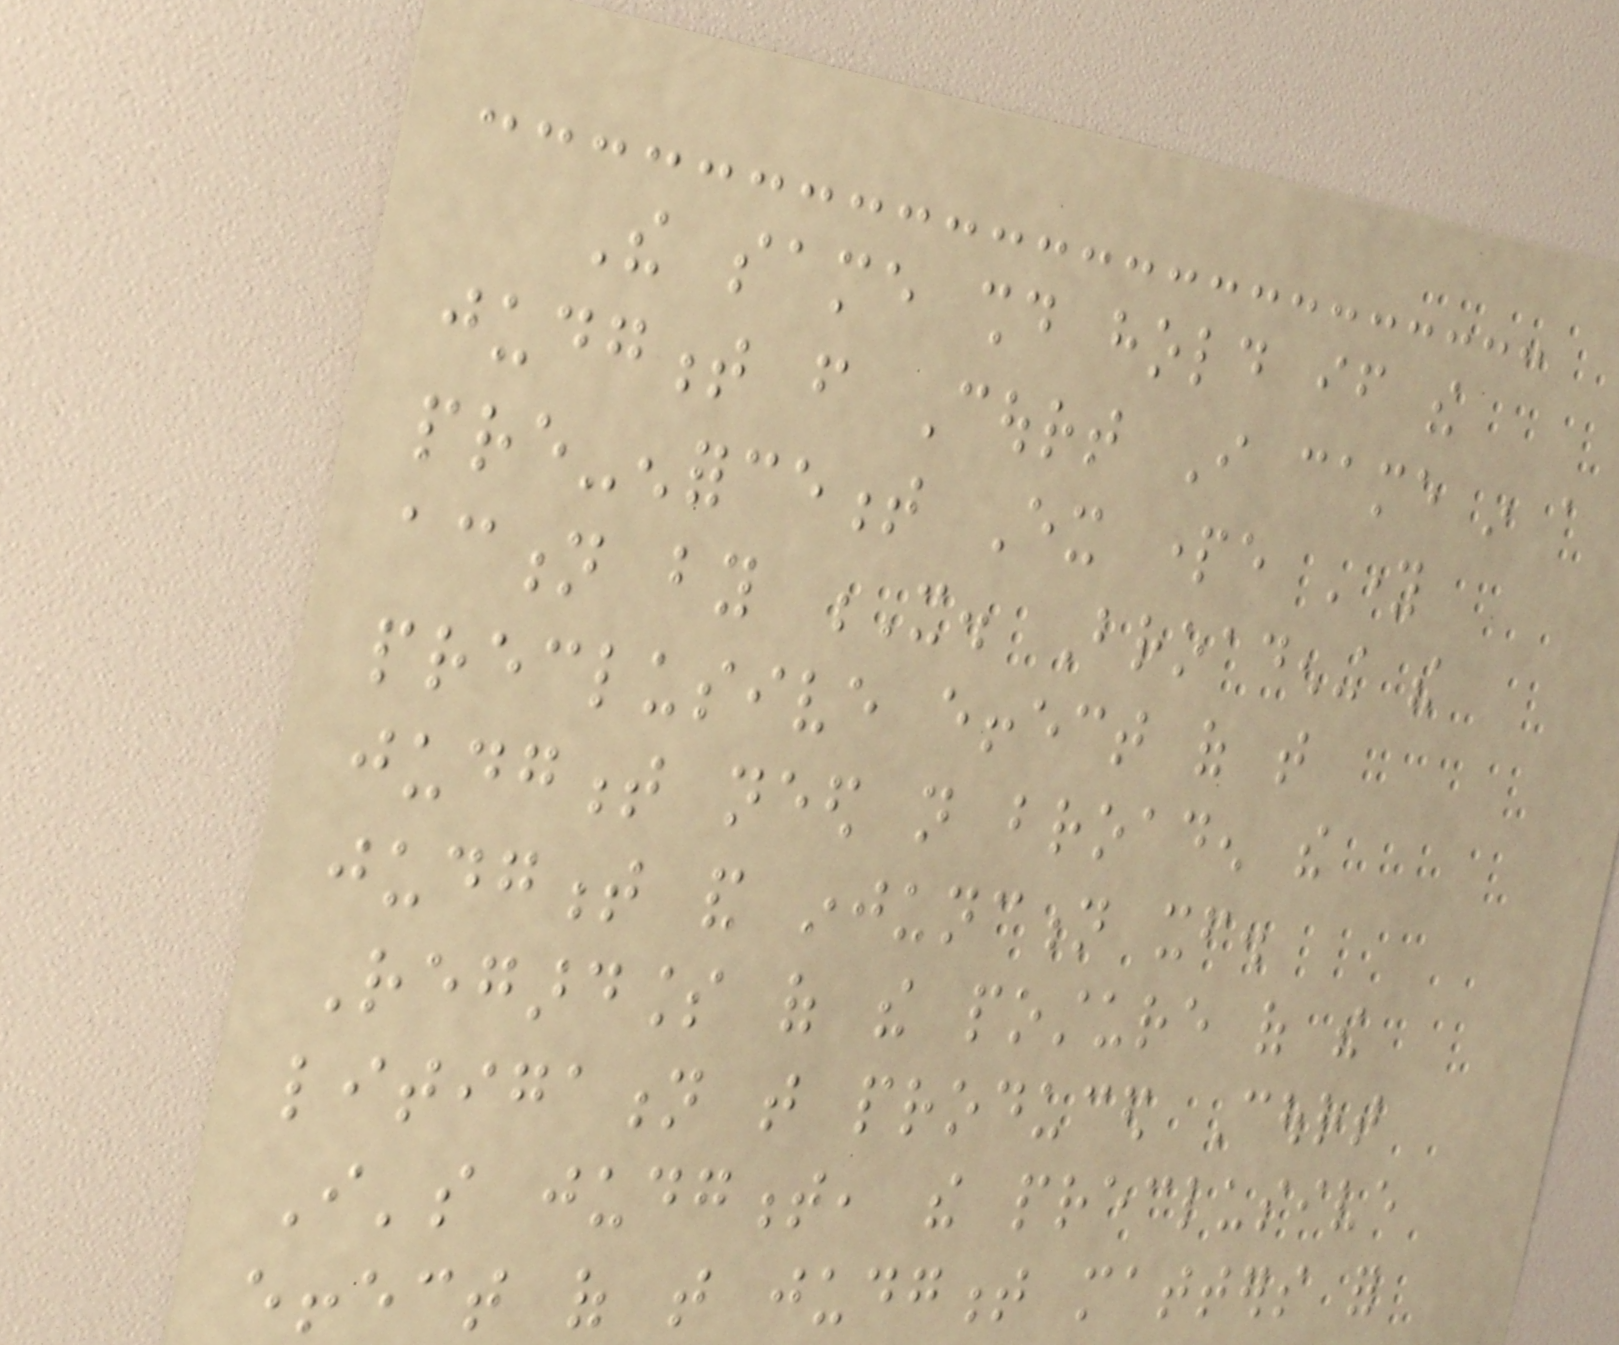The same should hold if the
judgment from Court I came in a
pre-enforcement Ex parte Young
action by X. Broadening the
preclusive effect of that
judgment need not broaden the
judgment and injunction itself.
Regardless of the posture of the
litigation that produced Court
I's judgment, the preclusive
effect of that judgment matters for
